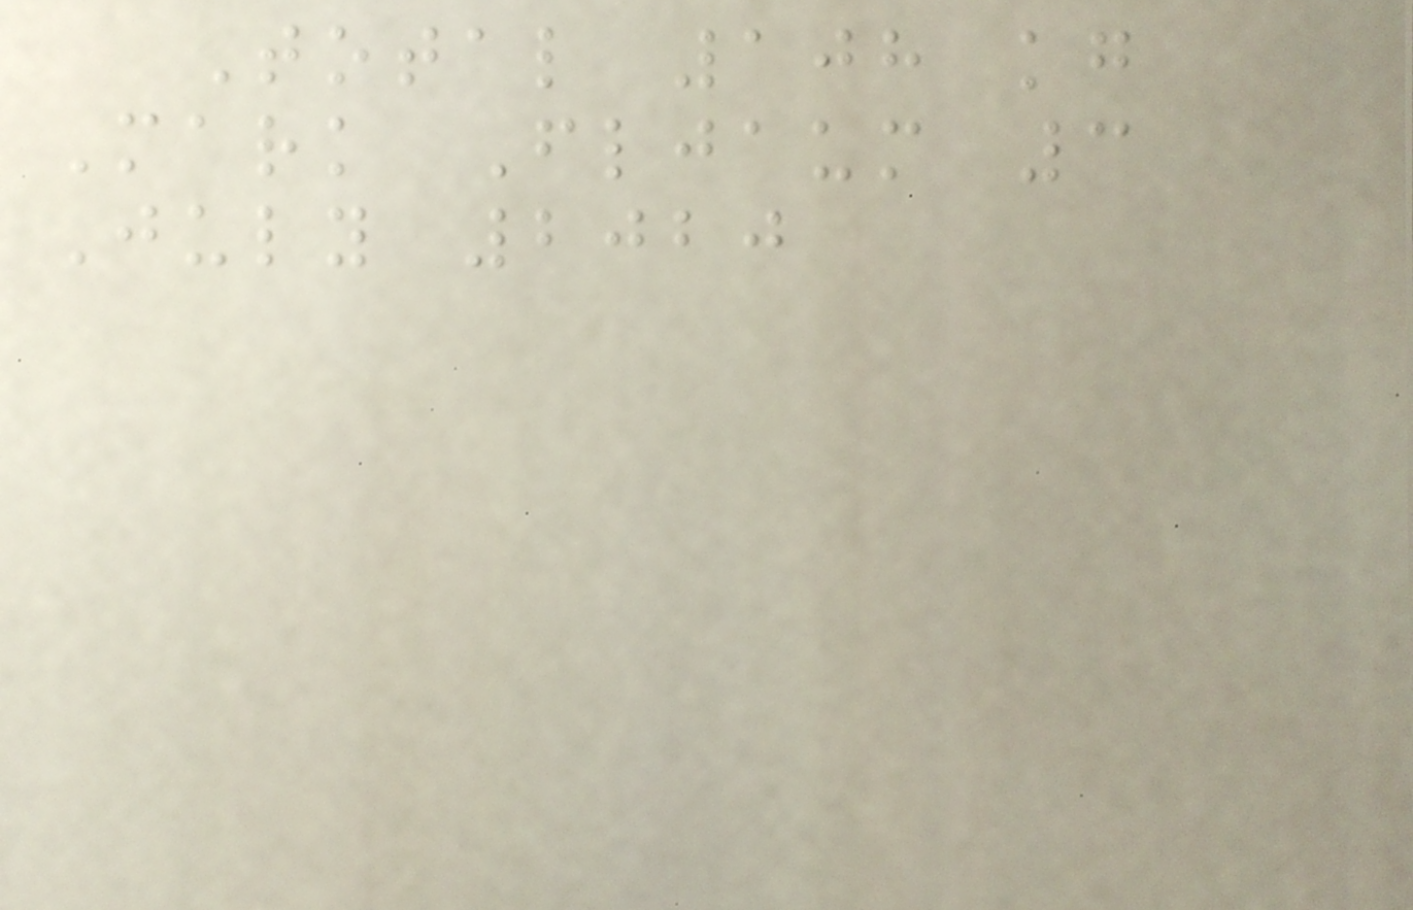Total 108 kg
Mark Fljaum 3
July 2020
